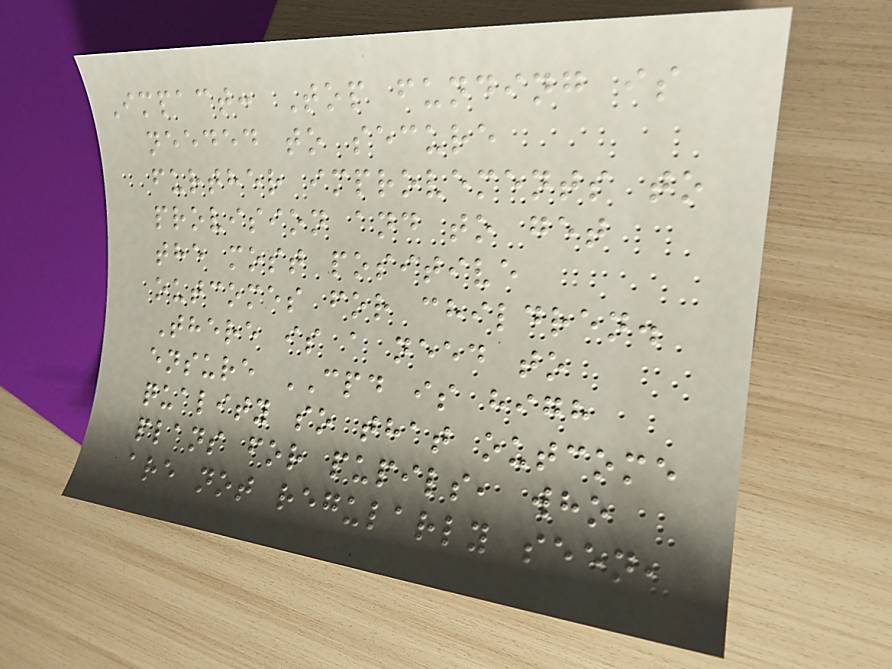Impact: Top funding is
needed to secure
further improvements to
provision and to get
the most positive
outcomes for children.
There is a need to
ensure CPD is high
quality so that outcome
plans for pupils, who
are not regularly seen,
